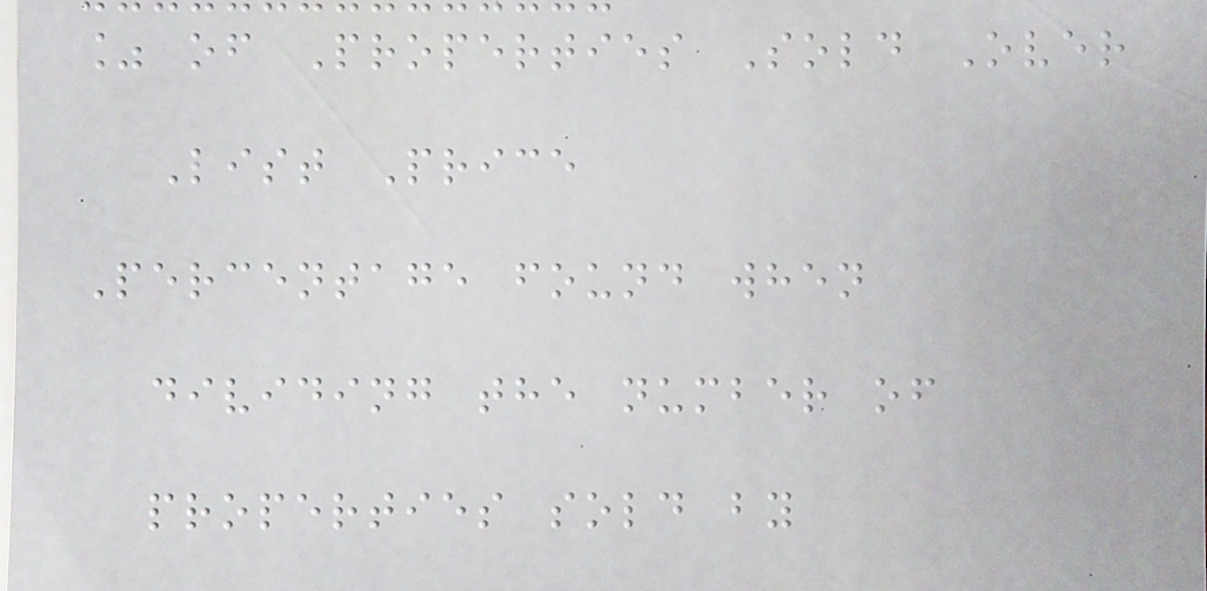% of Properties Sold Over
List Price
Percentage found when
dividing the number of
properties sold by
